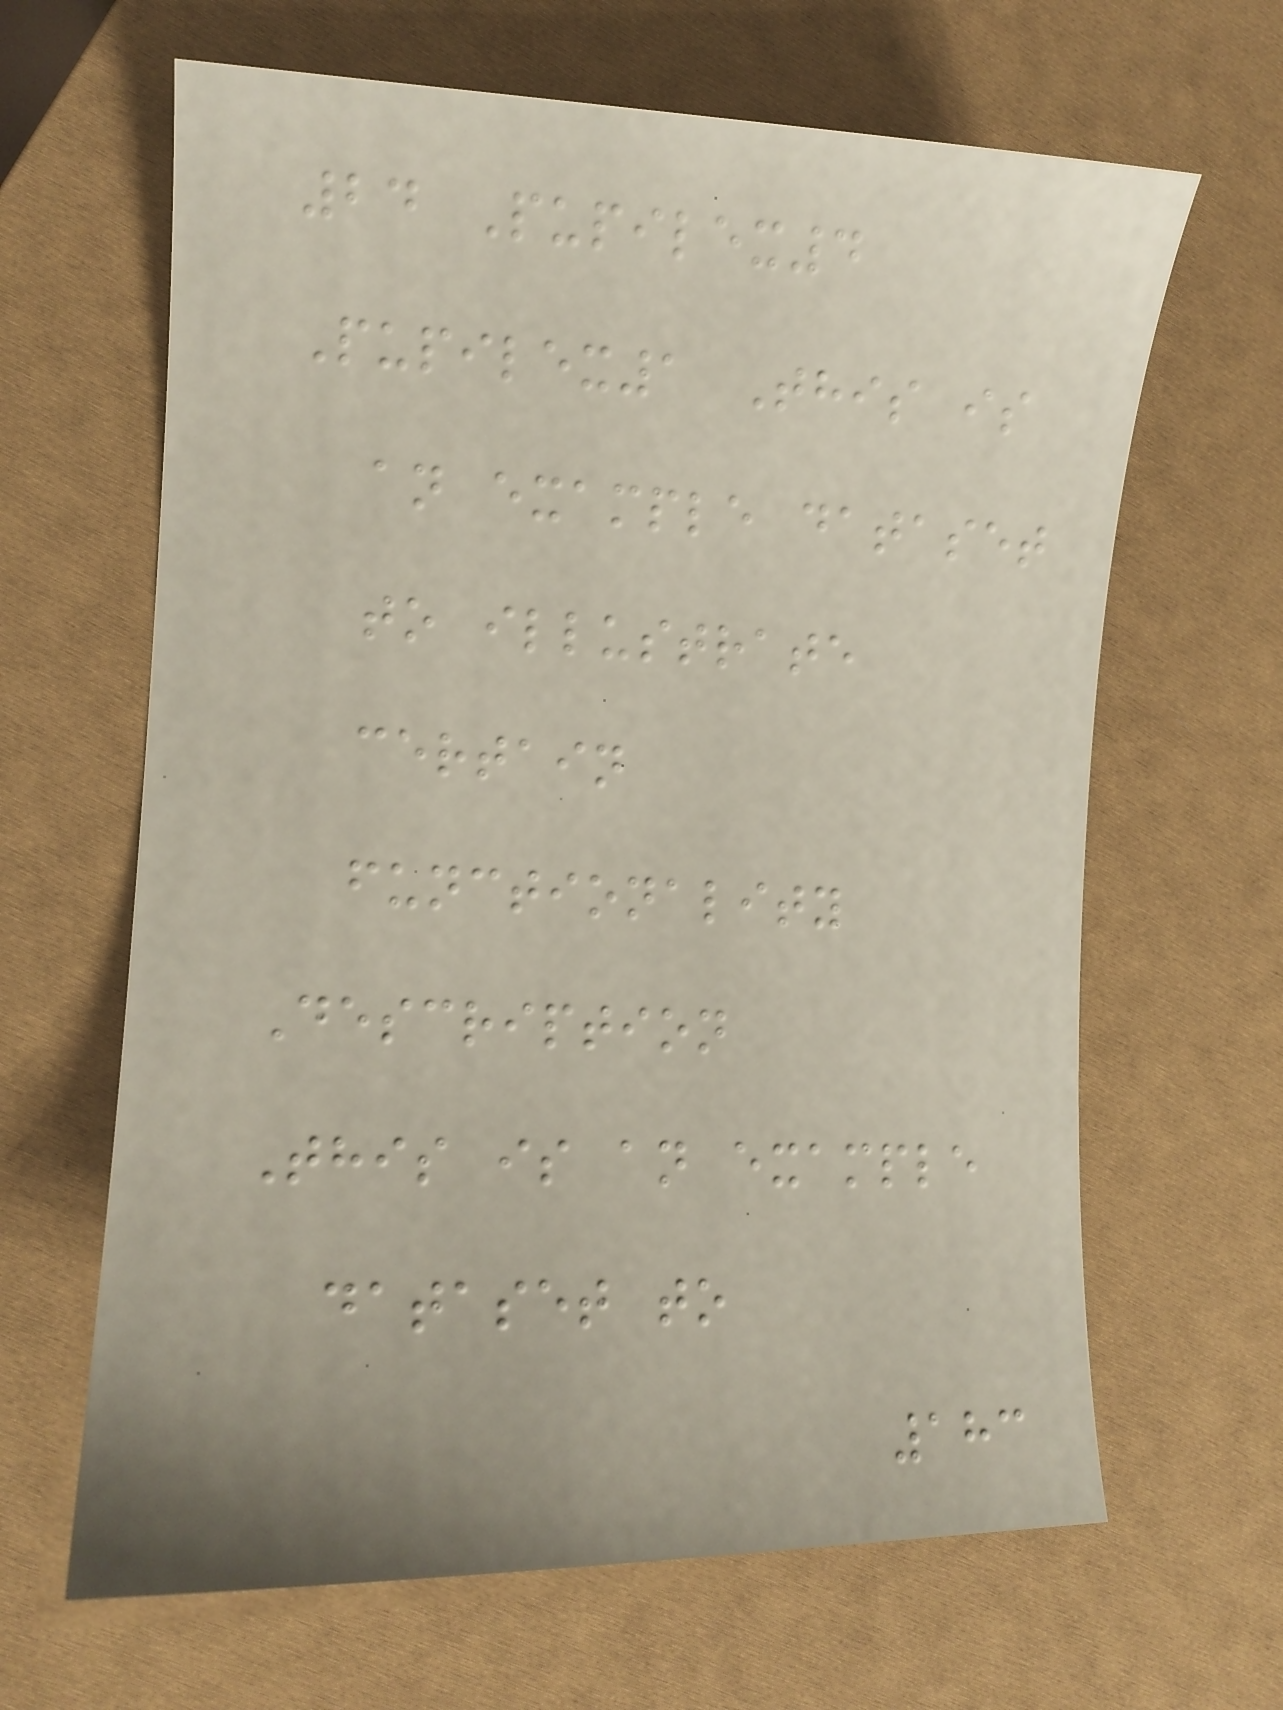24 Pupilex4
Pupilex1 This is
an example dataset
to illustrate
certain
functionality
Description
This is an example
dataset to
183
